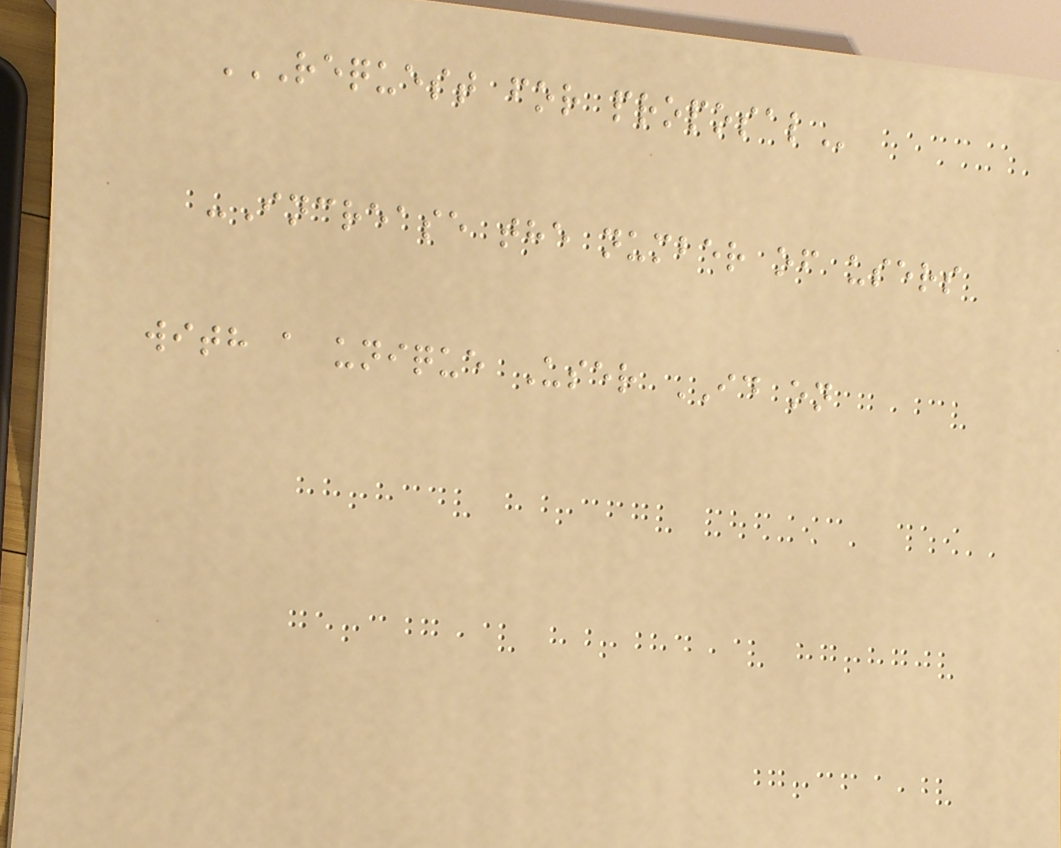REQUEST FOR PROPOSAL
-Increase the number of users
with a unique User ID on
